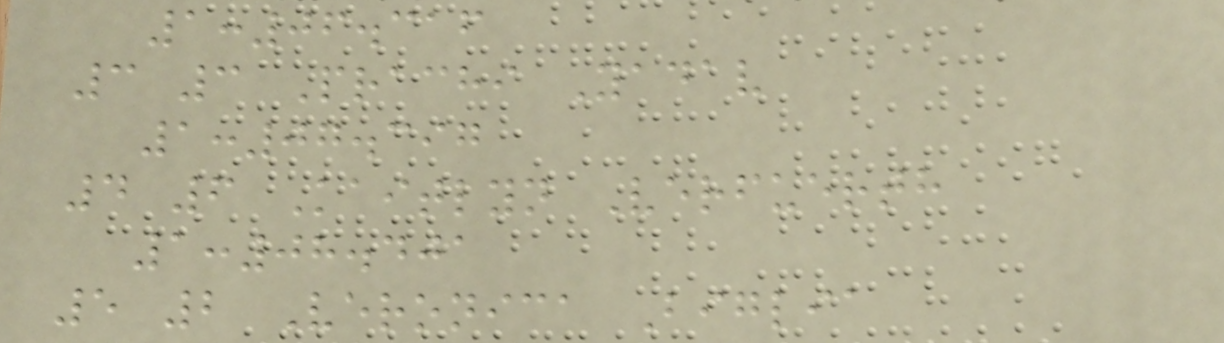1:06.316
3 3 Prachi Yadav
1:07.397
4 6 Kaitlyn Verfuerth
1:08.401
5 2 Veronica Biglia
